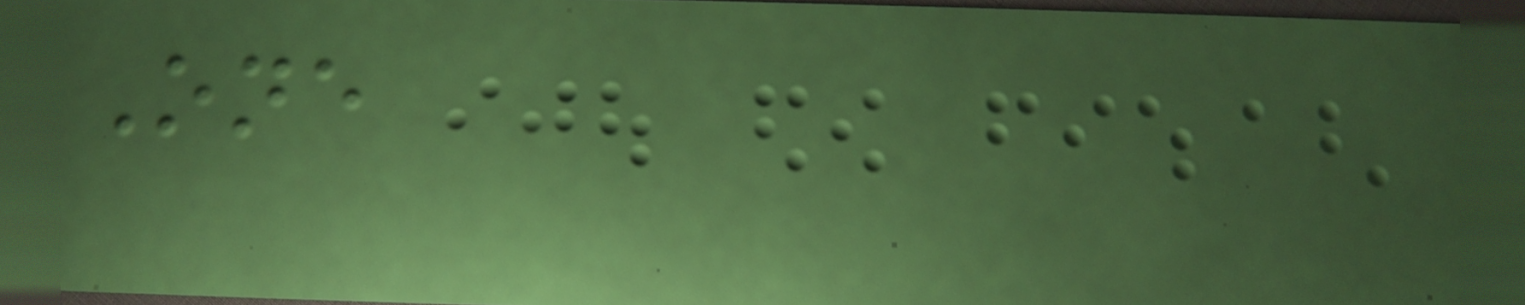One
